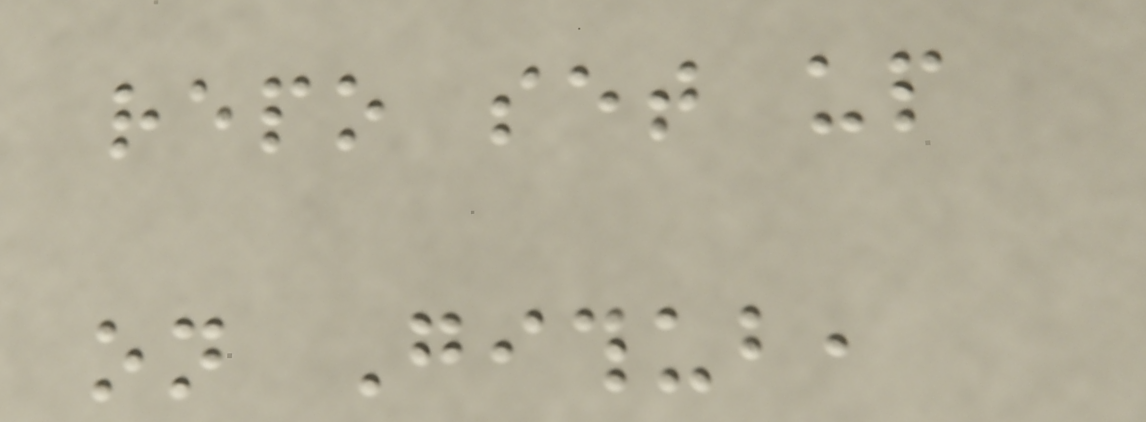repo set up
on Github,
